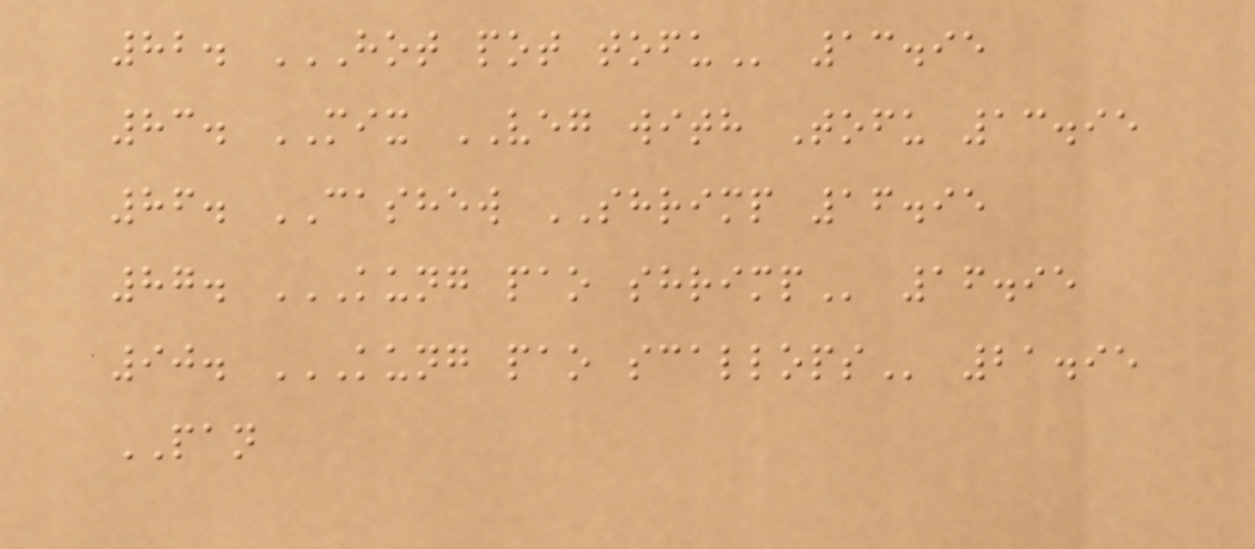82. HOT POT TOFU 13.95
83. MIX VEG with Tofu 13.95
86. CASHEW SHRIMP 16.95
87. KUNG PAO SHRIMP 16.95
90. KUNG PAO SCALLOPS 21.95
PAN
